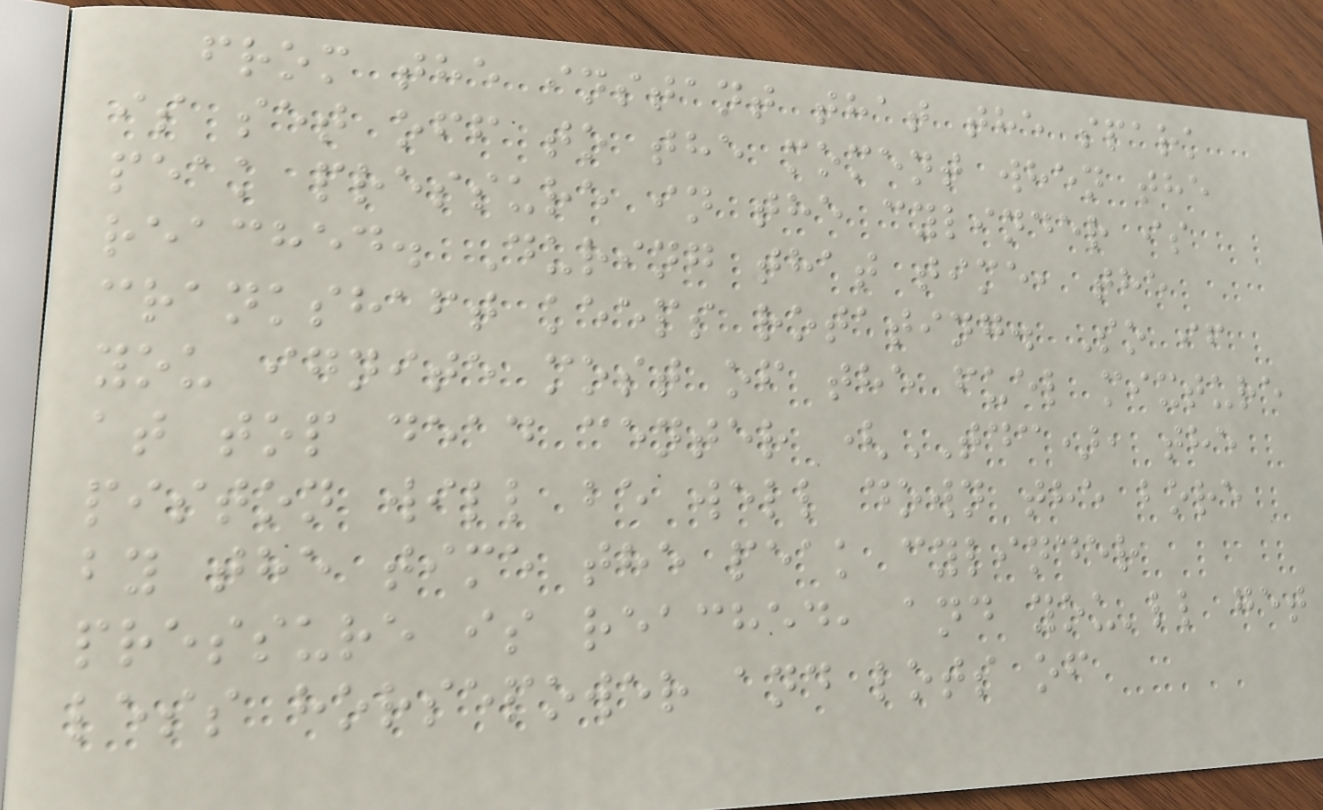from the instant that the spark
is set off to the moment when the
peak pressure in the cylinder is
reached. During that time, the
crankshaft keeps rotating. So if
you ignite most of the fuel mixture
at top dead center (TDC), the
piston will be well down the bore
by the time the peak cylinder
pressure is reached, and you'll get
less horsepower and lots of
